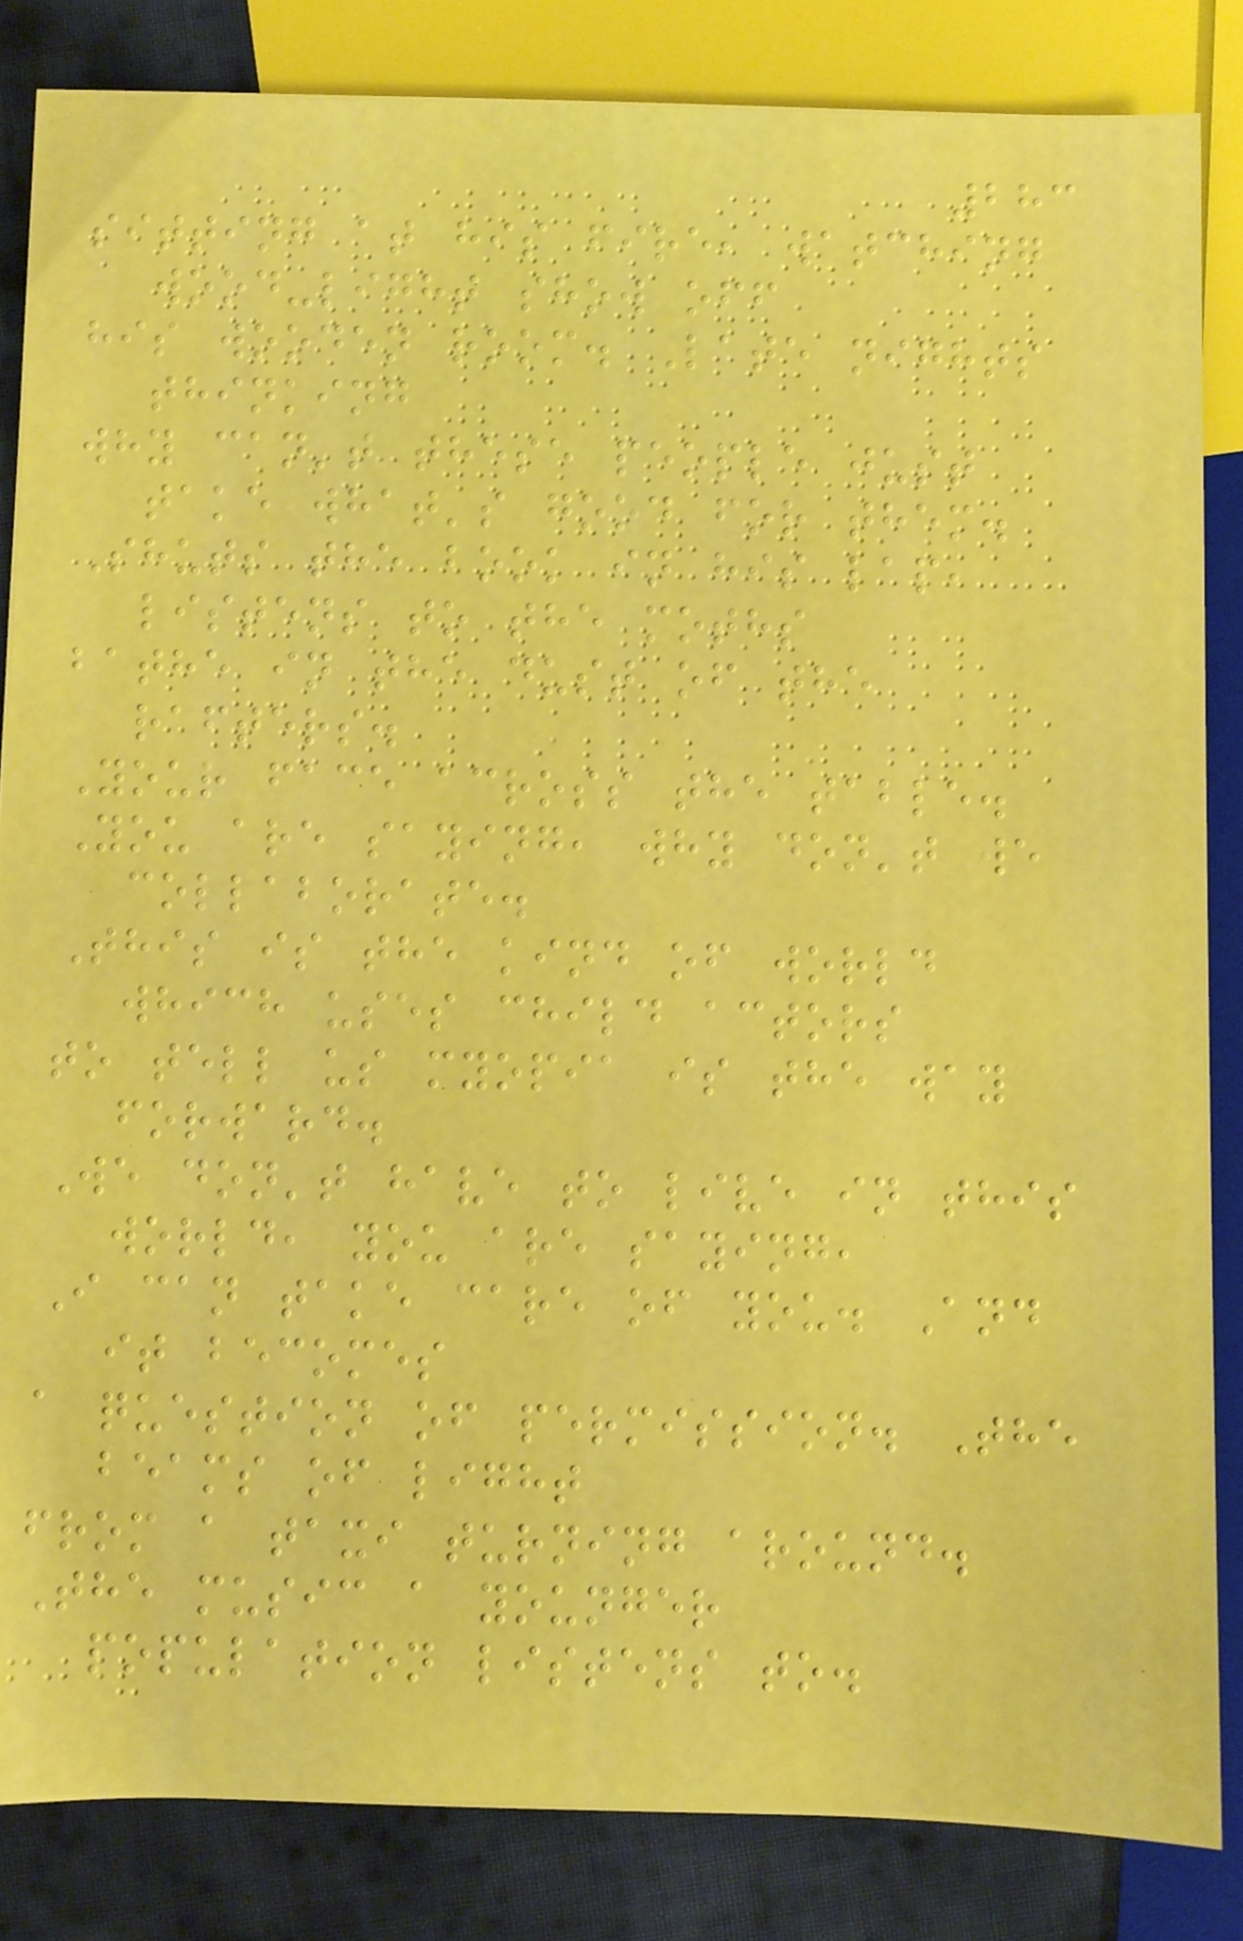283
sitting at his fire, watching
wood-light show off
his wooden room. Late nights
thinking
why can't these people just
take what's good for them.
Shuts the book in his lap,
listens to the moths
bathe in the dust of the
rafters.
Your face across the table.
You are saying, why don't we
collaborate.
This is the kind of world
which uses child actors
to tell us myopia is the way
forward.
We don't have to live in this
world, you are saying,
I can take care of you. And
it becomes
a question of permission. The
beams of light
from a taxi turning around.
The music a younger
population listens to.
